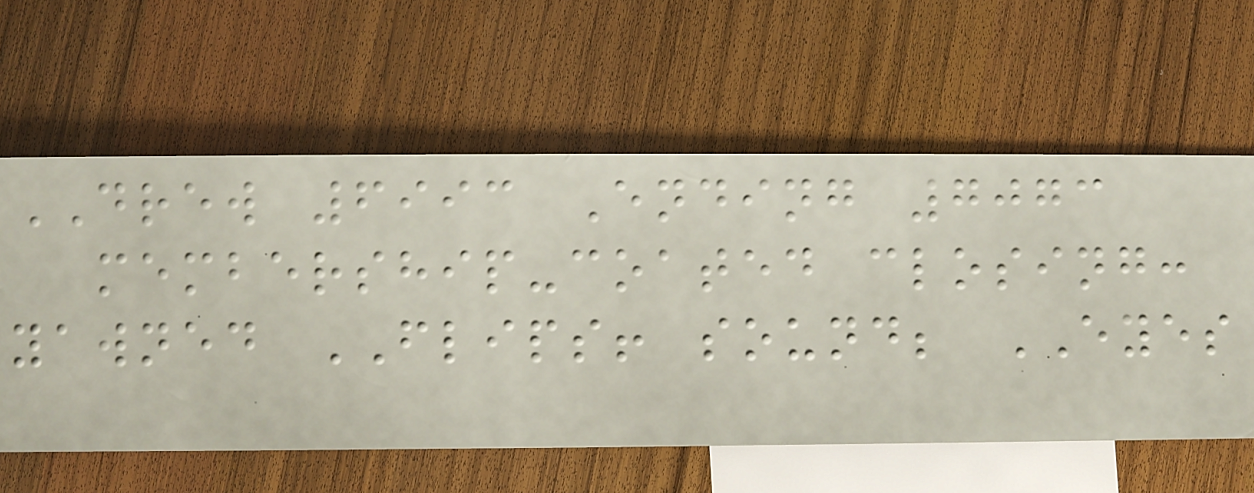DREW 6993 Ending 7073
membership-coated closing:
yawned FLIPS! sound; EYES
